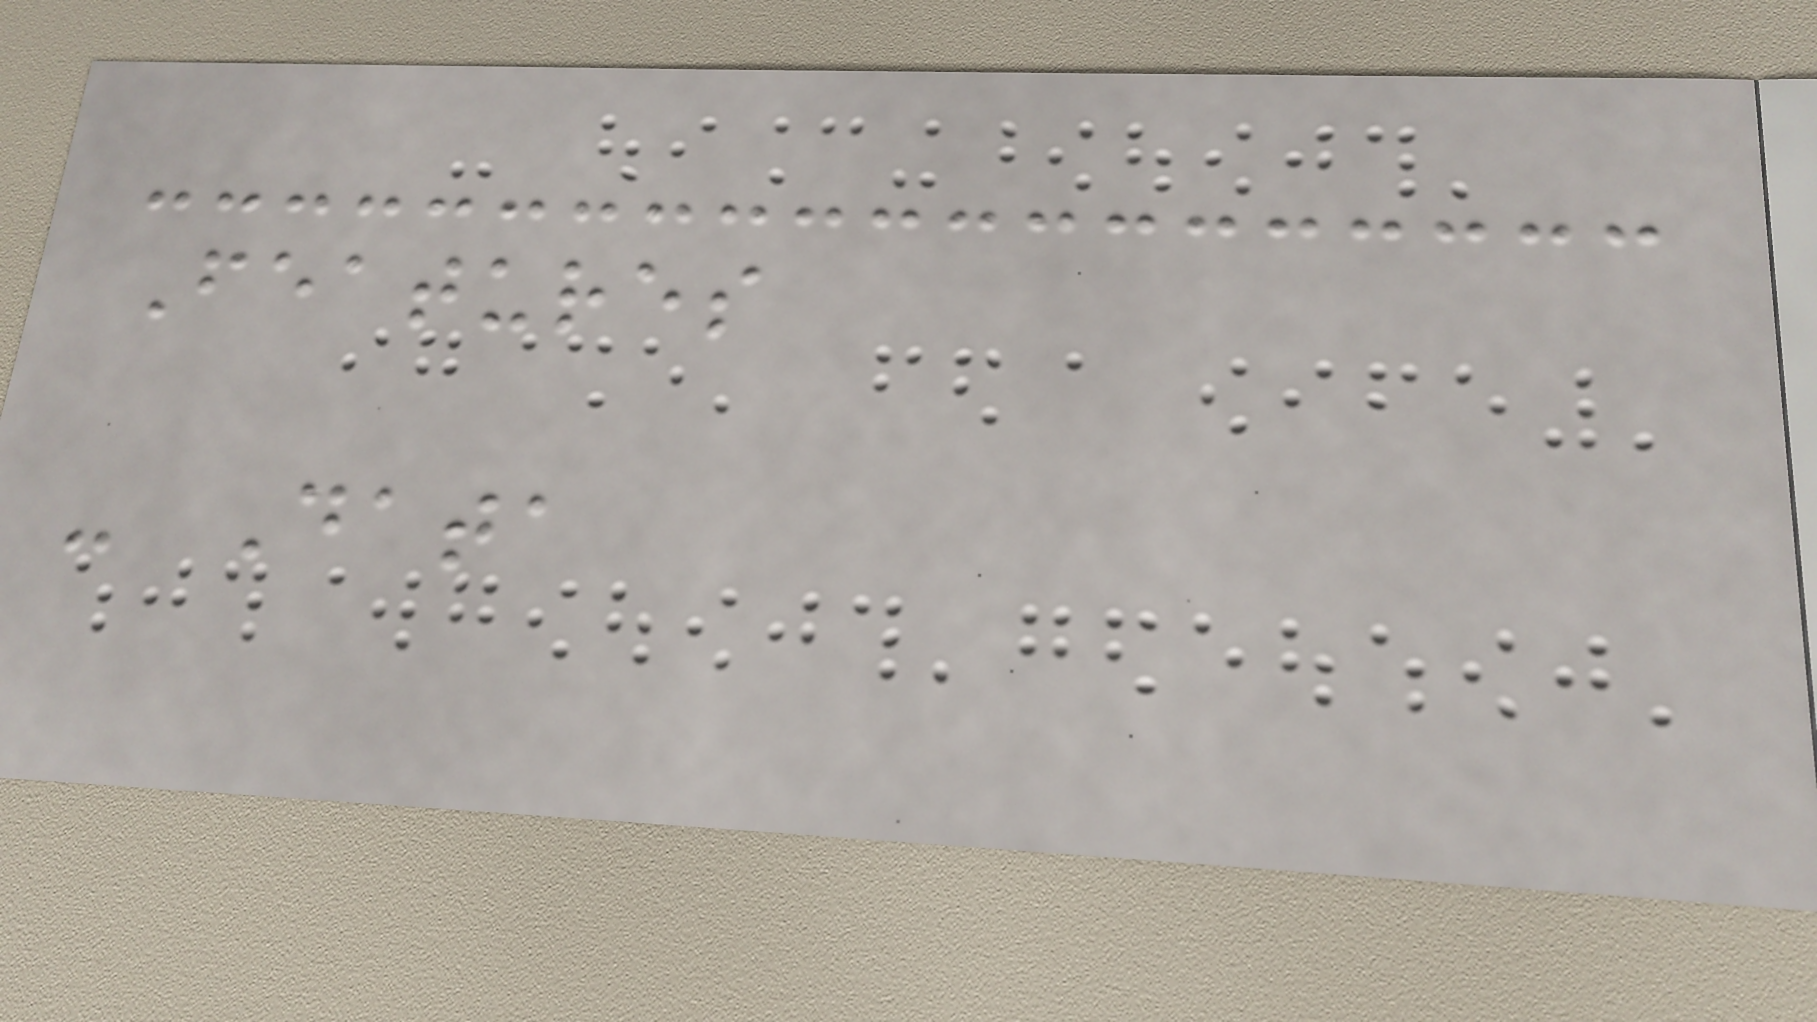Features
- Data
